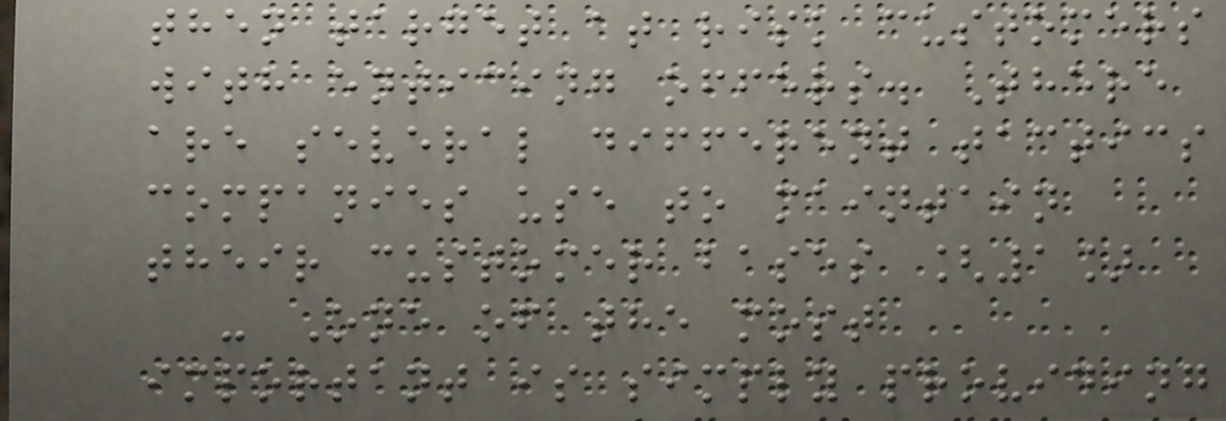then target at risk customers
with enticing offers. There
are several different tactics
companies use to maintain
their customer bases [1]
- One of the most
important is simply providing
